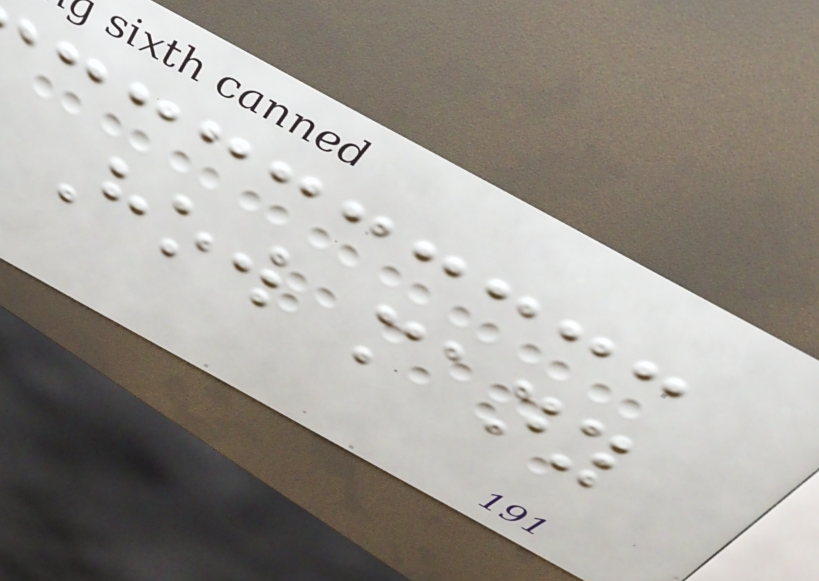How many
